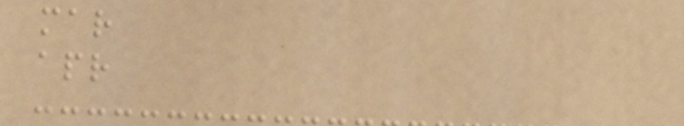mar
apr
